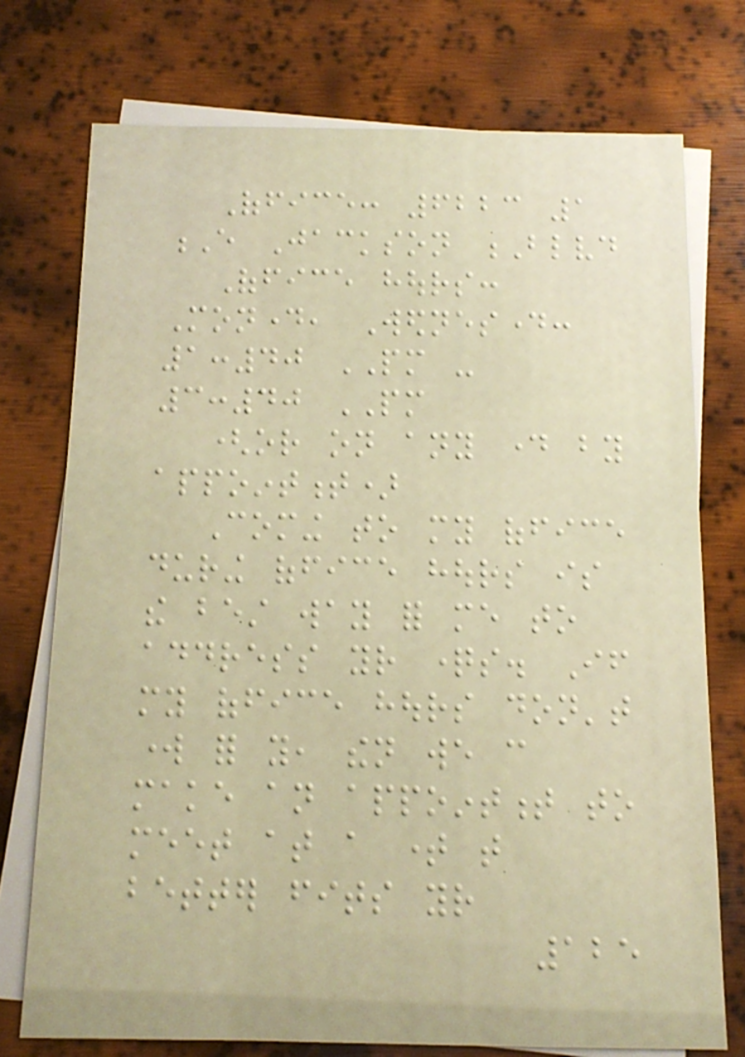Office: 6223 1
E Jackson Blvd
Office hours:
Monday, Wednesday:
1:40 PM -
3:40 PM
(or on any day by
appointment)
Coming to my office
during office hours is
the best way for me to
address your questions. If
my office hours don't
work for you, then we can
make an appointment to
meet at a time that
better fits your
125
